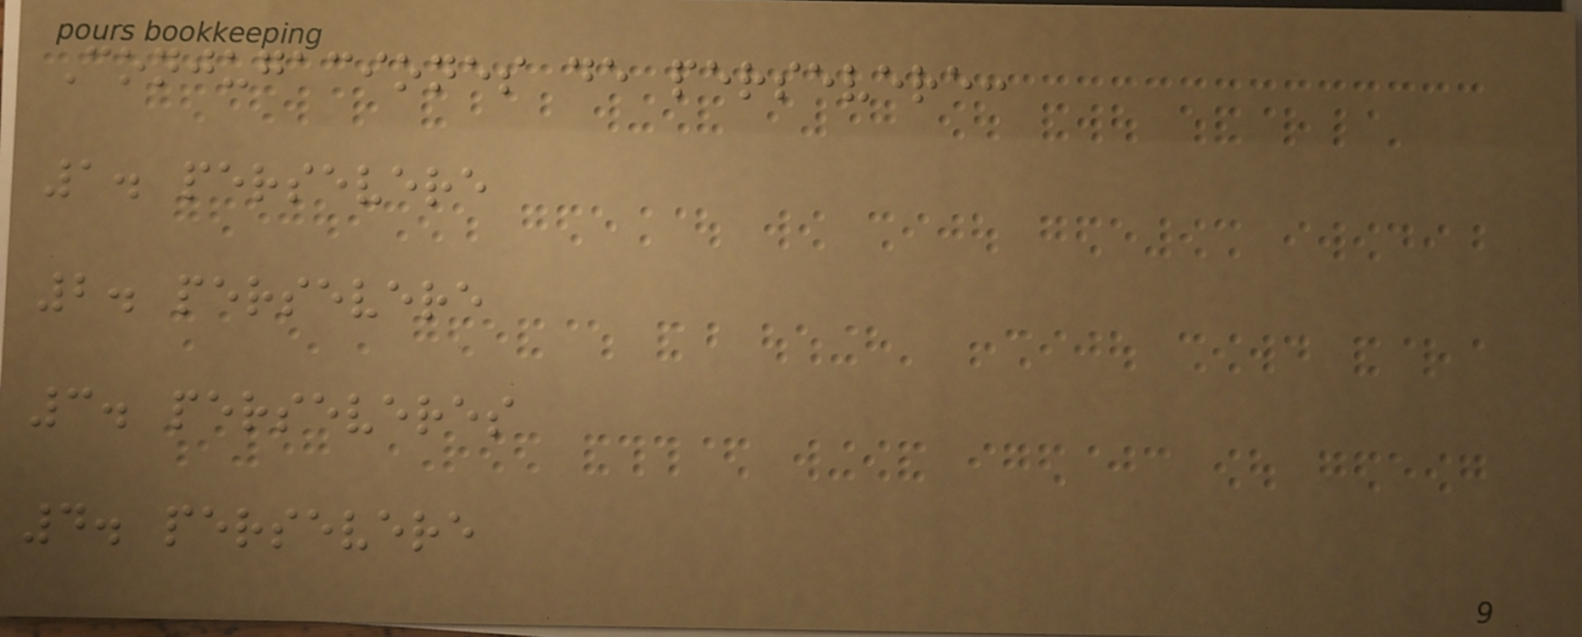Conjugaciones de persevere:
1. persevere
2. persevere
3. perseveres
4. persevere
